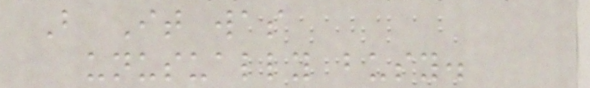B It was
unusually busy.
